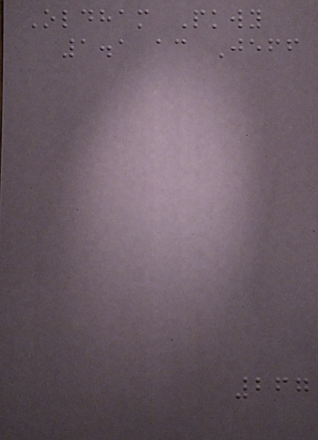Oldham Pkwy
1.1 ac Jeff
267
